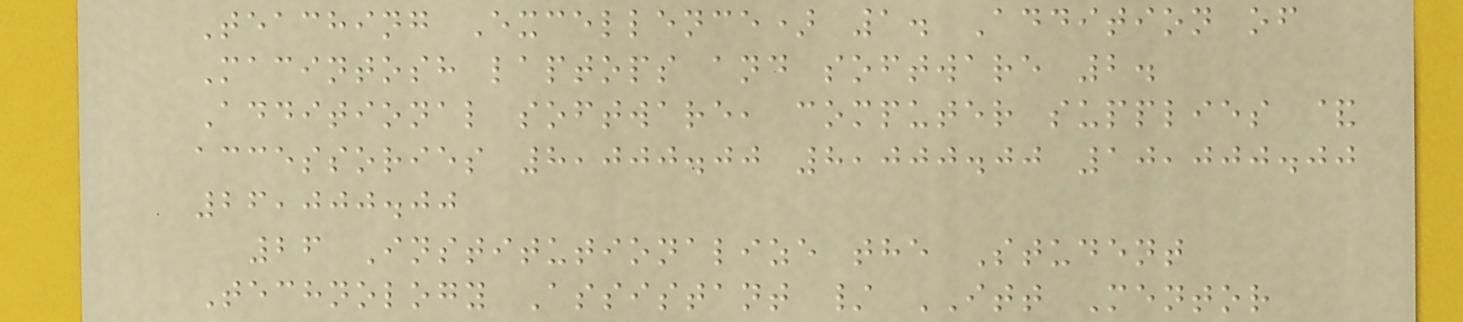Teaching Excellence) 1. Addition of
Macintosh laptops and software 2.
Additional software, computer supplies &
accessories 8,000.00 8,000.00 10,000.00
26,000.00
26 Institutionalize the Student
Technology Assistant / ITT Mentor
